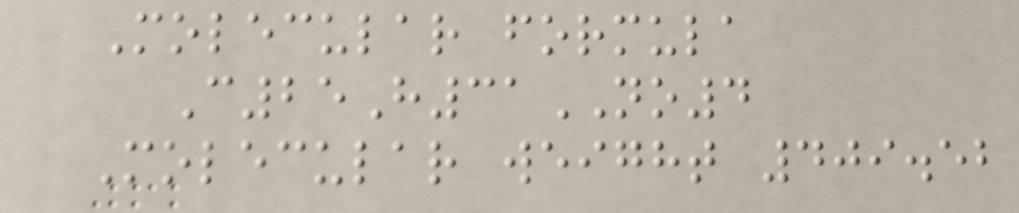Molecular formula
C25H31NO4
Molecular weight 409.52
